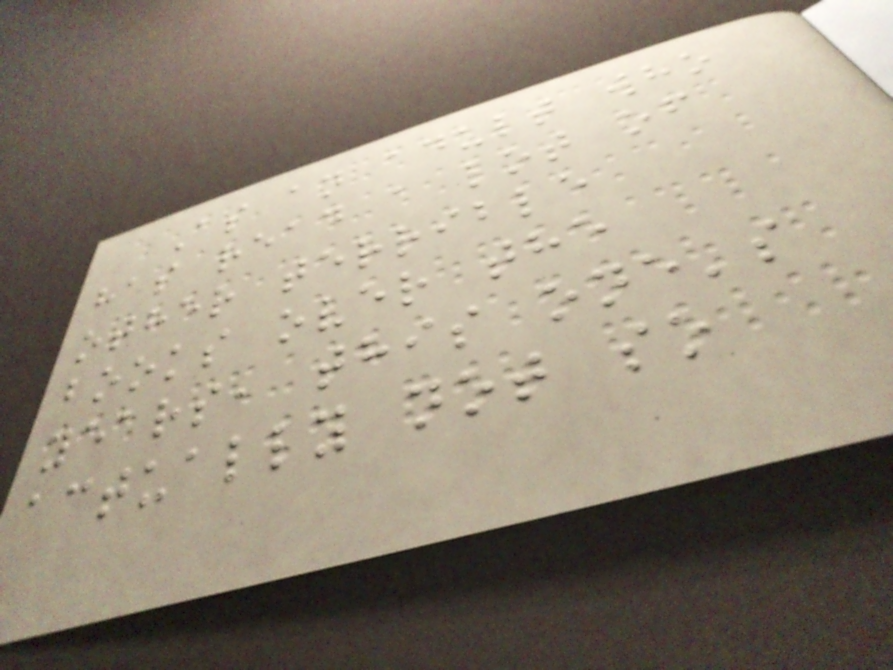As an adult who
has read a lot of
other terrible
books over the
years, this one's
actually not so
